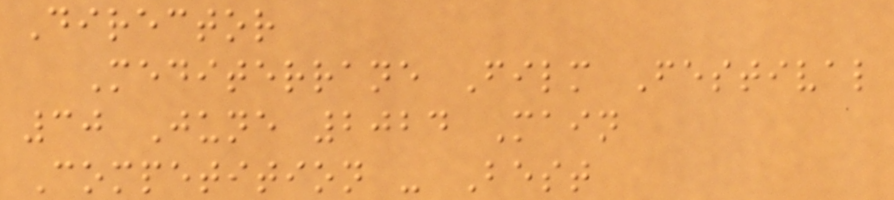Director
Mediterrane Film Festival
30 June 2024 Main
Competition - Best
